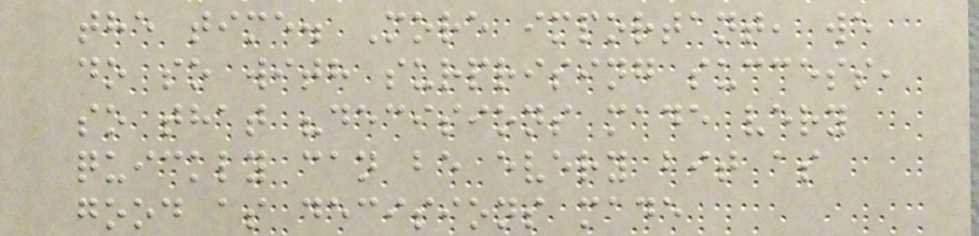the time. More important, we
do so with surprising success,
so that "decisions made very
quickly can be every bit as
good as decisions made
